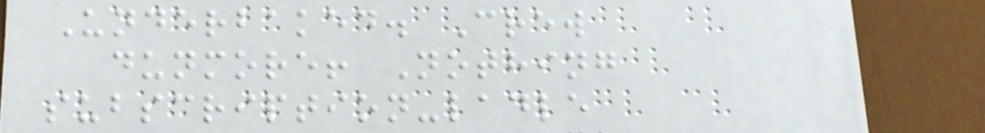Underbaked. Crew
dunmore! Nothing
subscription-ladle
